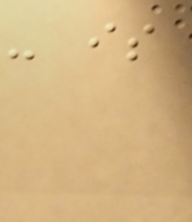- is
